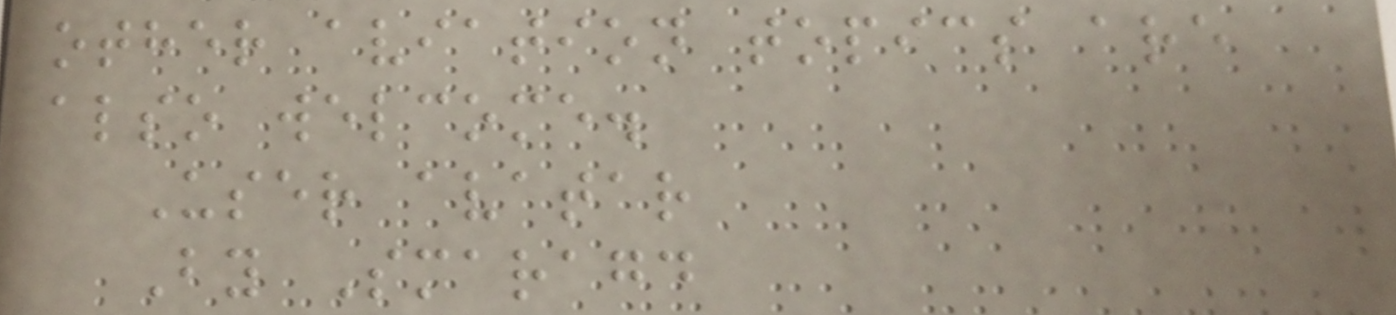other aviation topics are
also welcome.
User avatar
By Smaragd
